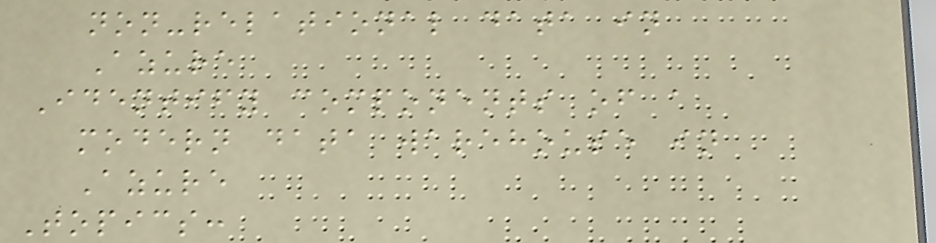non-relational data in
Azure
Identify components of a
modern data warehouse in
Azure
Topics:
